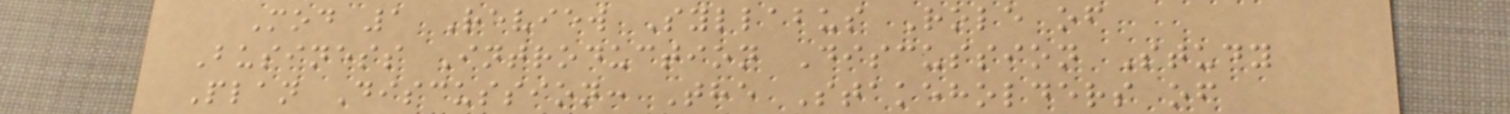Mod 1 Review Syllabus Role of
Business Introduction Discussion Study
Plan Discussion: The Stakeholders of
